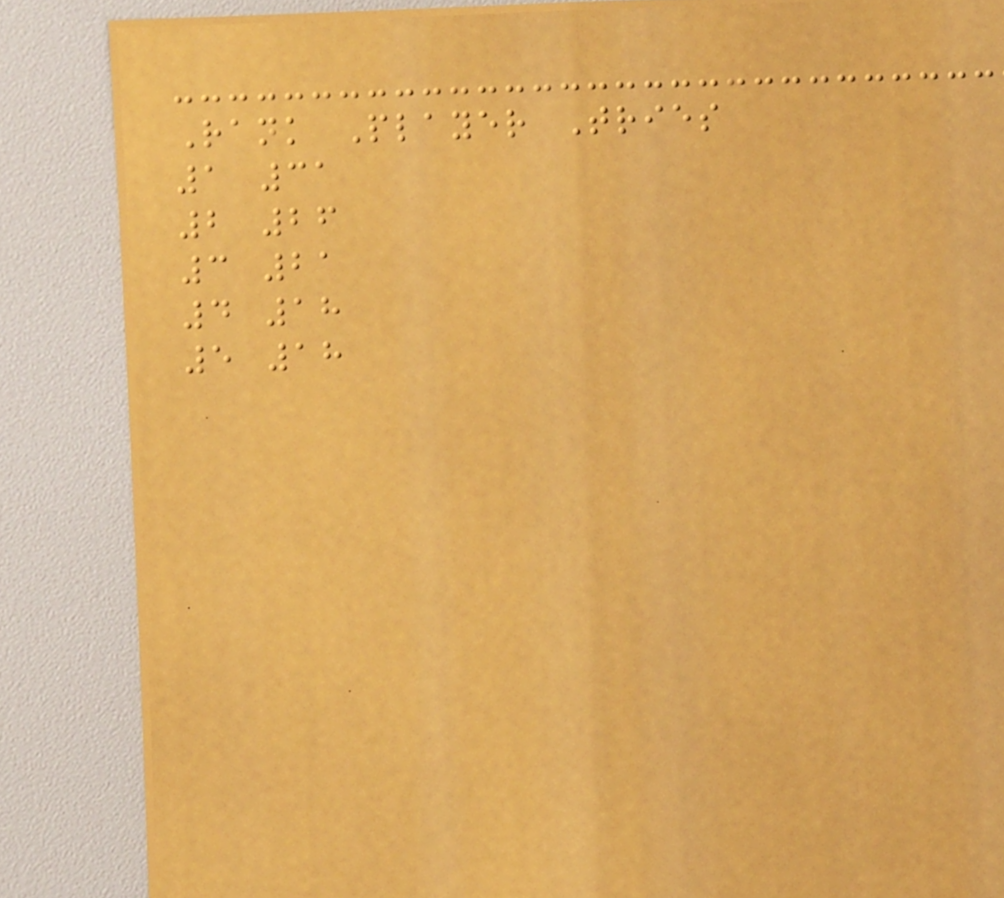Rank Player Tries
1 31
2 26
3 21
4 18
5 18
